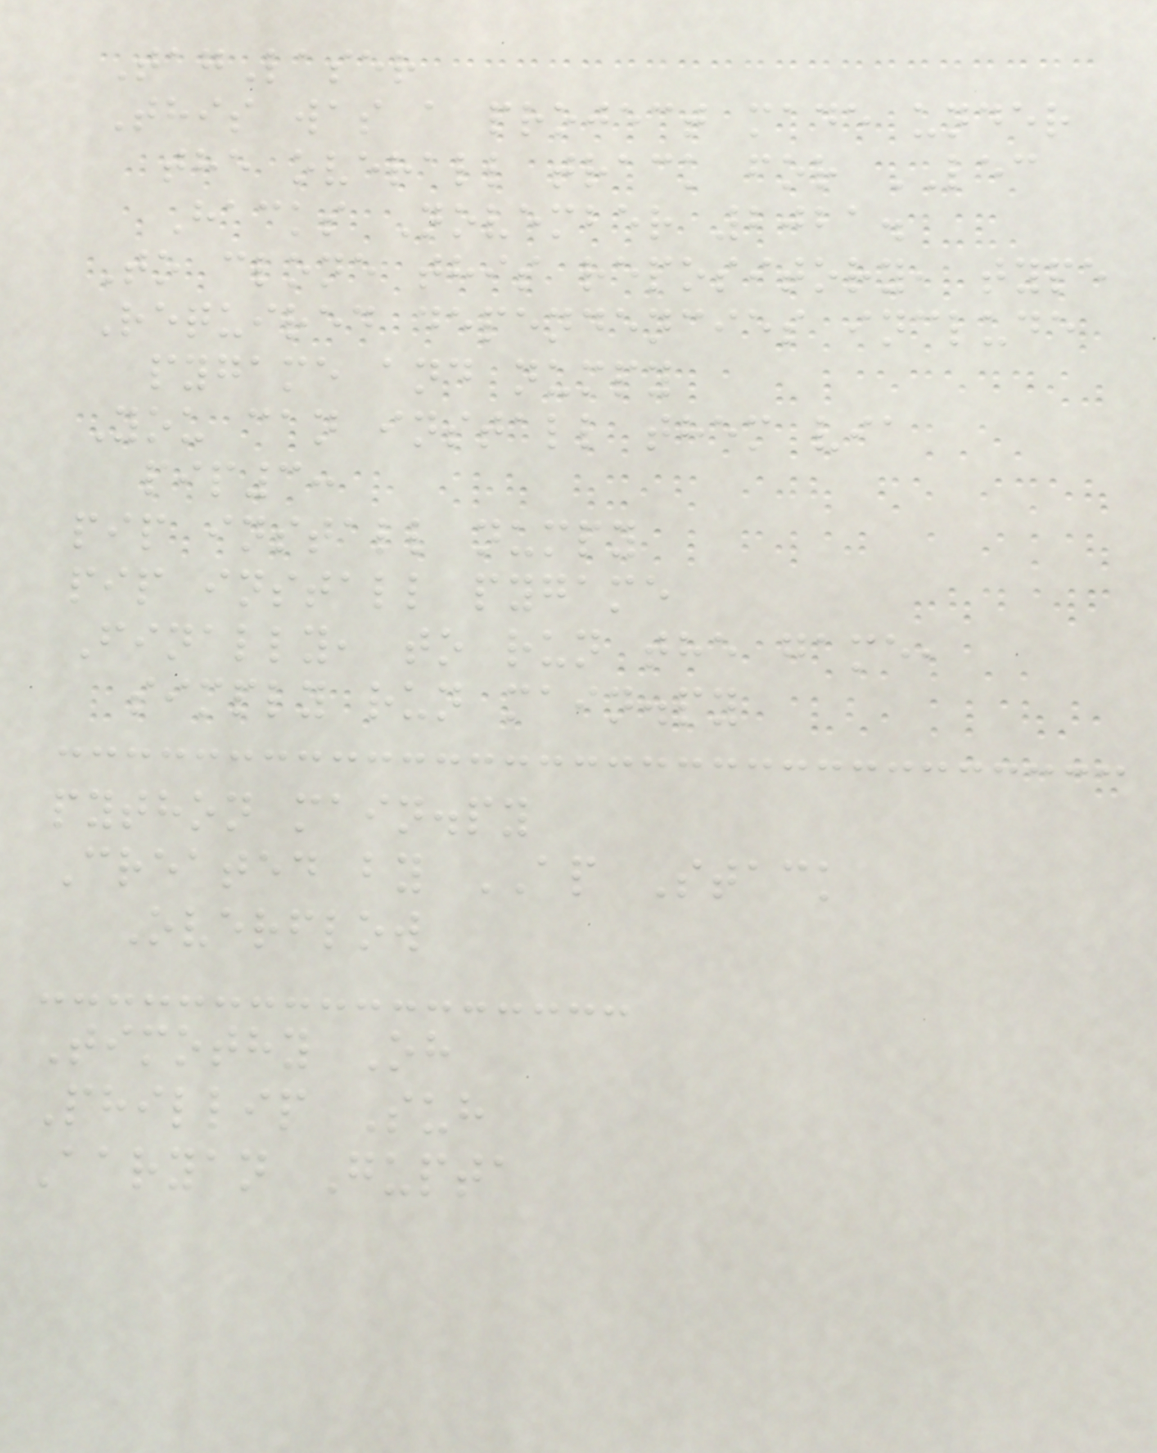TagLaser
This was a project made under
the overall track for LEC
Hacks November 2021.
To clone this repository, type
Required dependencies include
pygame and numpy
You can install them via
pip3:
pip install numpy
pip install pygame
Finally, to run the game,
simply run main.py
python main.py
Created by AP Stack
Overflow
Timothy Oh
Phillip Suh
Aaryan Gupta
